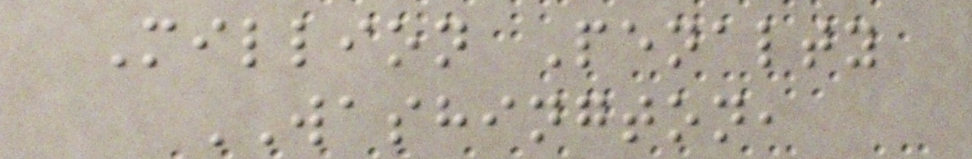Million Penalty
WASHINGTON,
